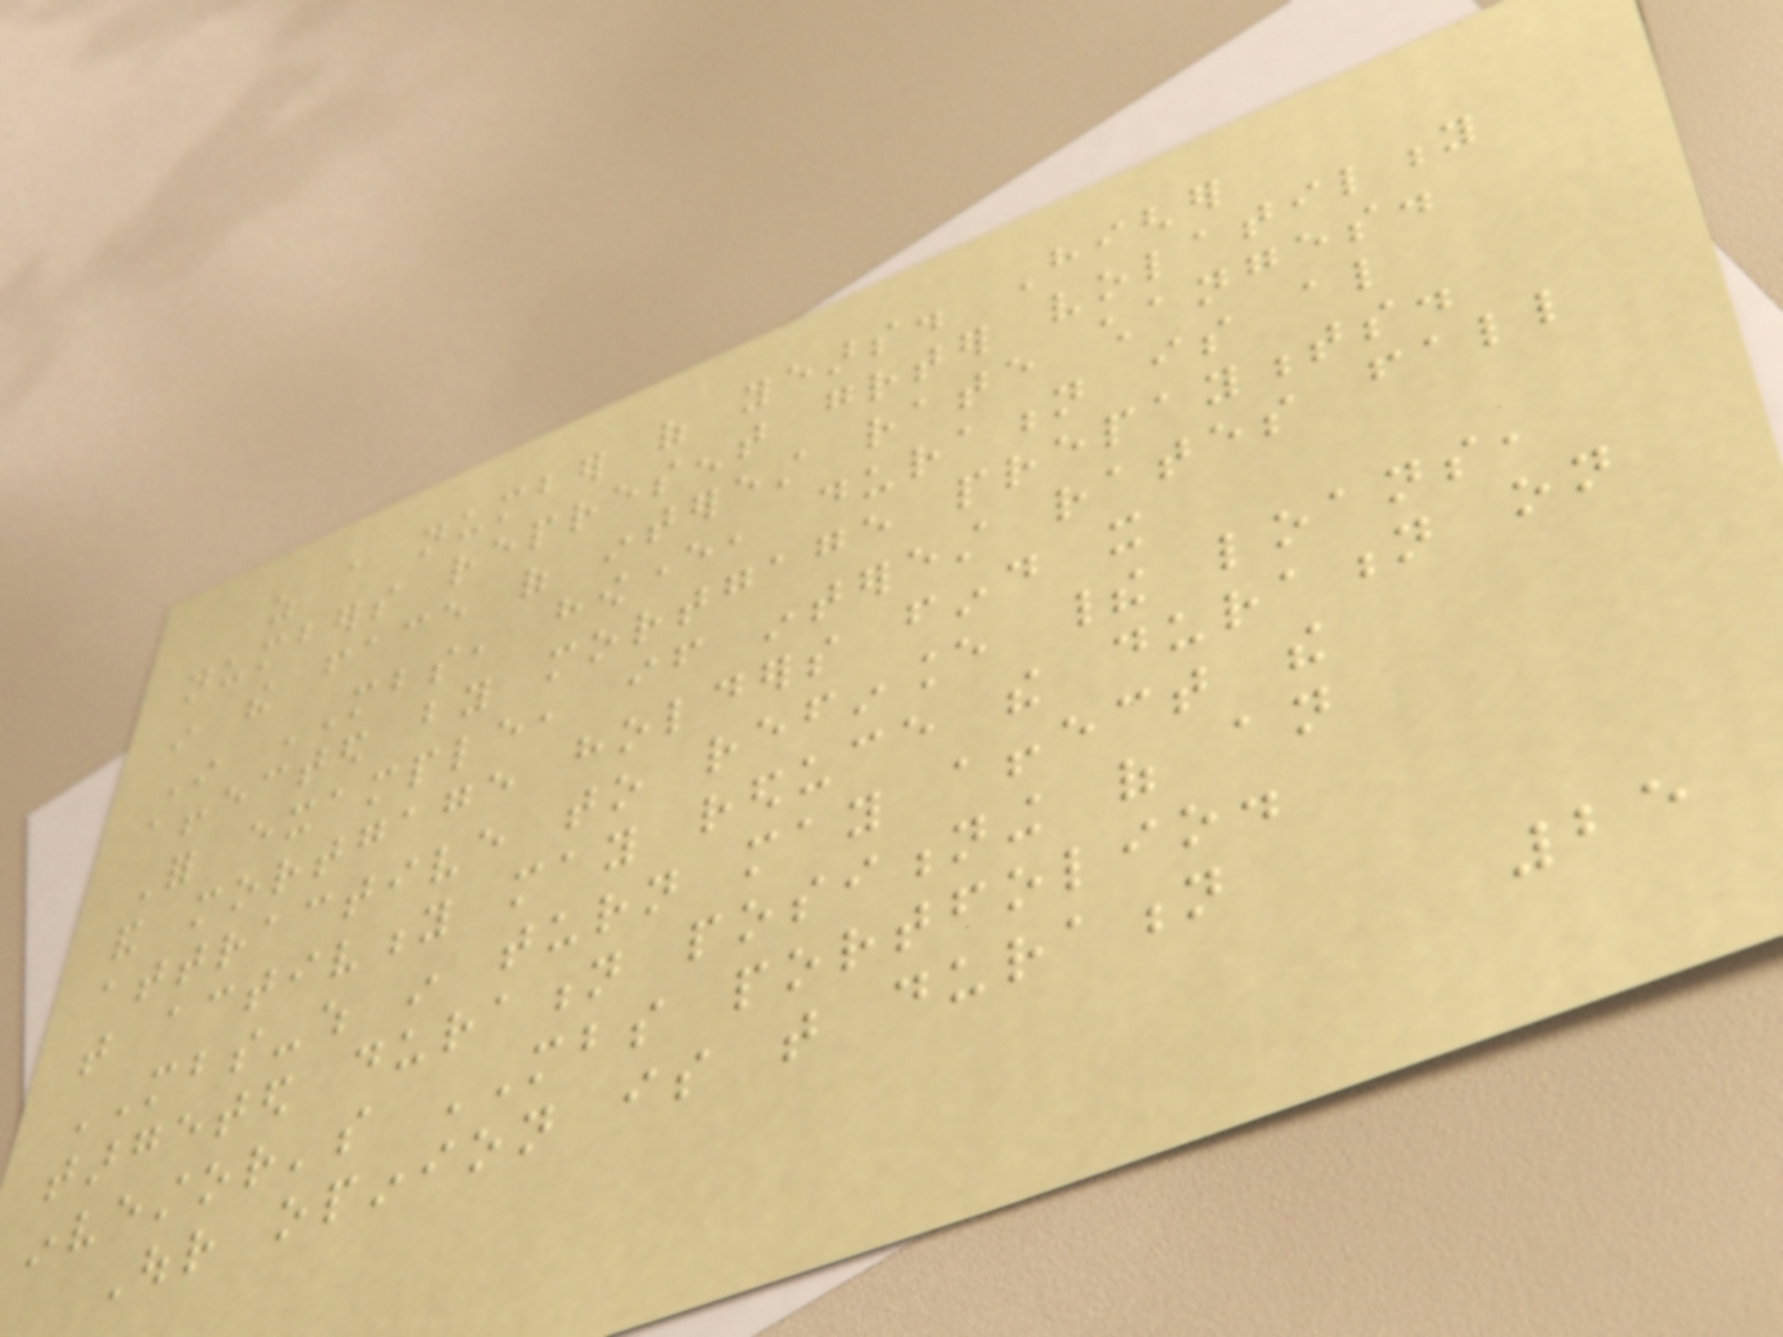as a number of years. Higher
numbers represent greater volatility
in the face of interest rate changes.
In MBS, however, duration is also
affected by mortgage prepayments.
For example, if interest rates fall
and mortgage holders find it
attractive to refinance their loans,
that activity may reduce the duration on
MBS-which in turn may affect the
targeted duration positioning of an
investor's MBS portfolio.
Our opinion is that duration
25
